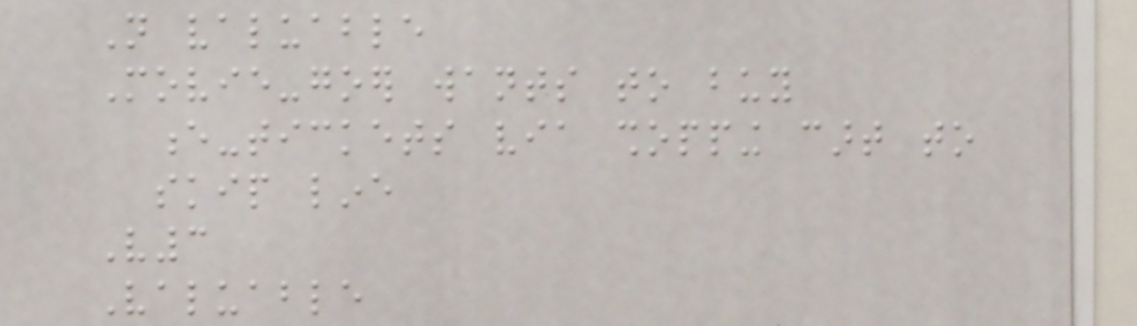Not valuable
Movie-goer wants to buy
e-tickets via shopping cart to
skip line
V3
Valuable
